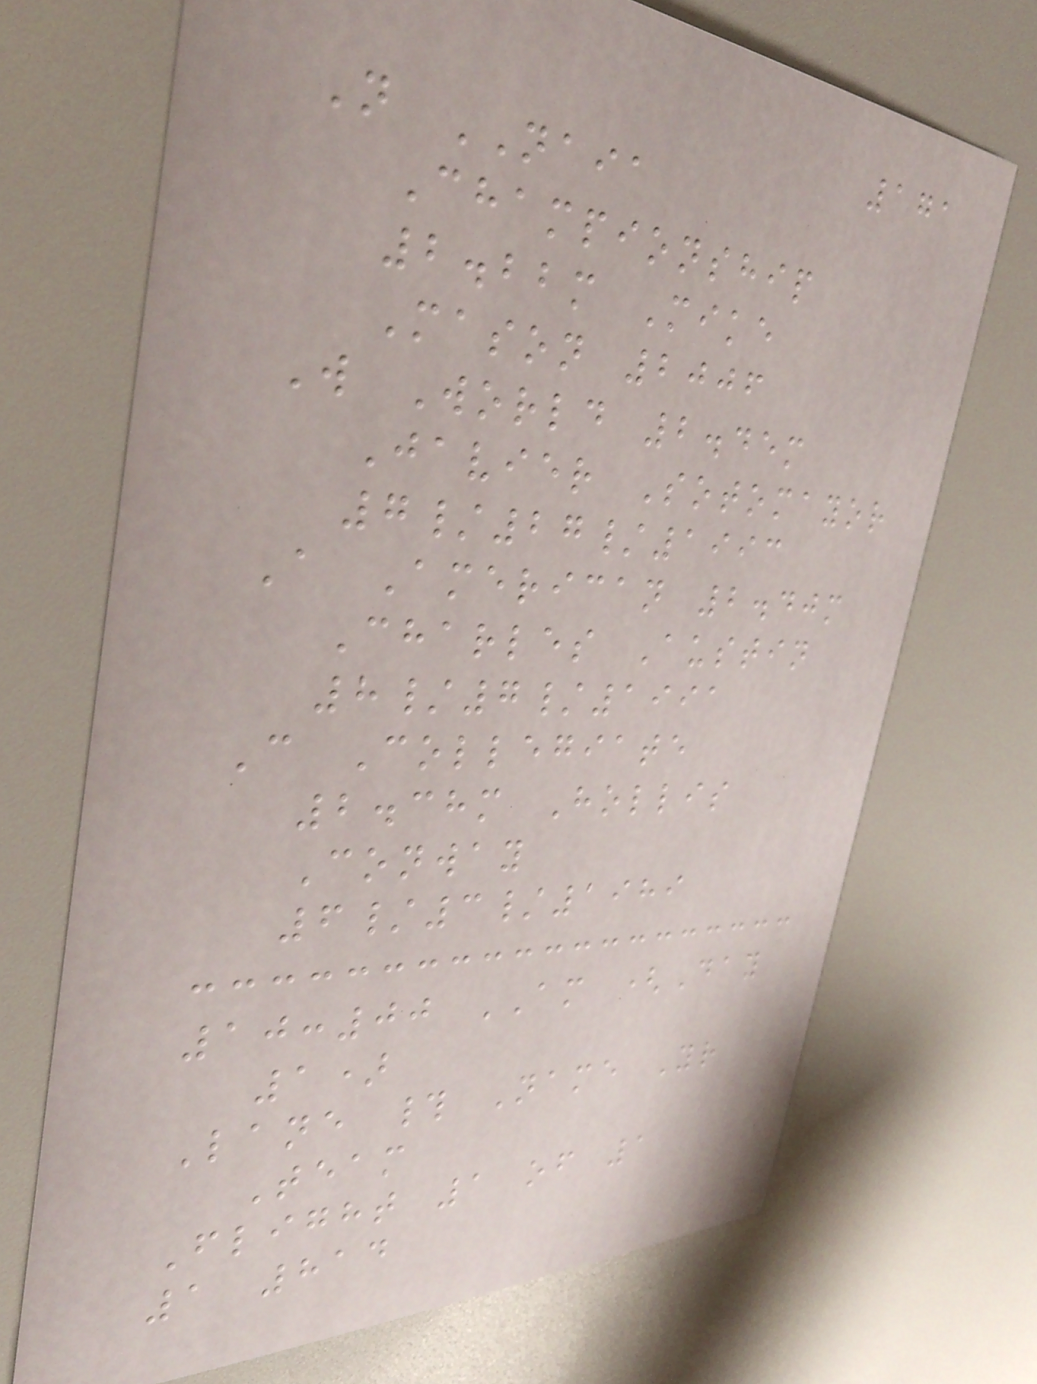171
N NAIA
Championship
2.22m Mike
Mason 2006
W World 2.45m
Javier Sotomayor
7/27/1993
A American 2.40m
Charles Austin
8/7/1991
C Collegiate
2.38m Hollis
Conway
6/3/1989
10:00 AM (Day
1)
Lane # Name Yr
Team
Flight 1 of 1
1 814
